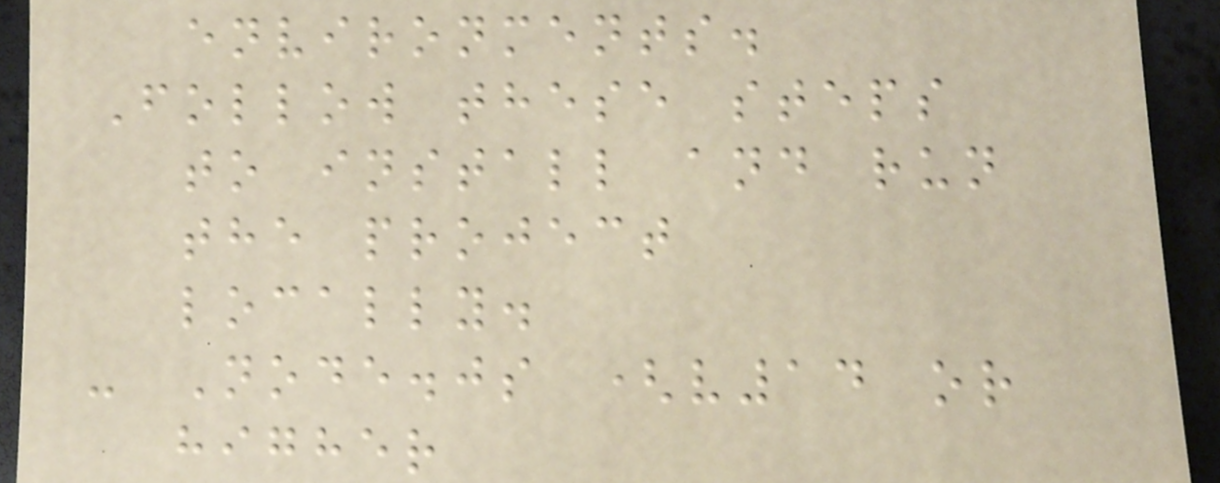environments.
Follow these steps
to install and run
the project
locally.
- Node.js (v14 or
higher
